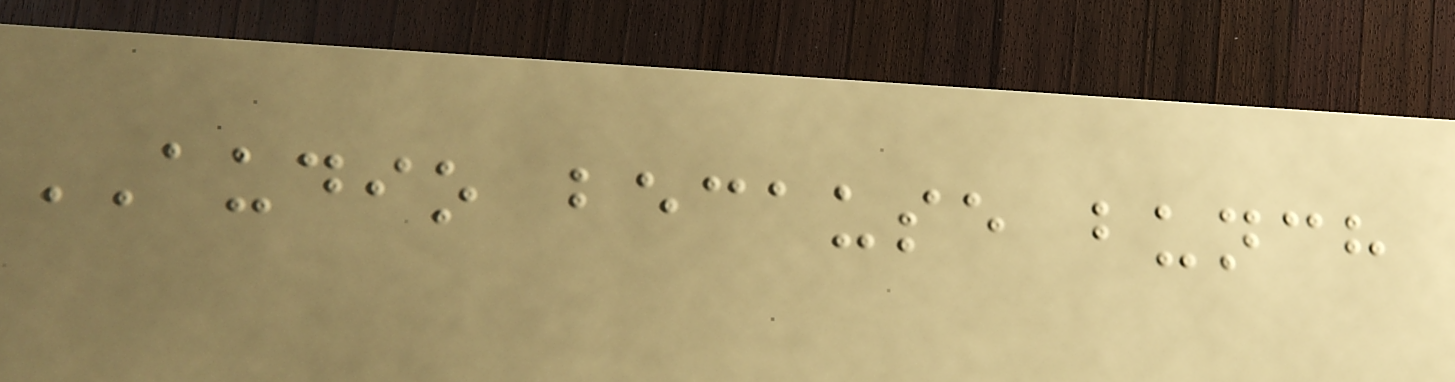AUDIO because bunch
